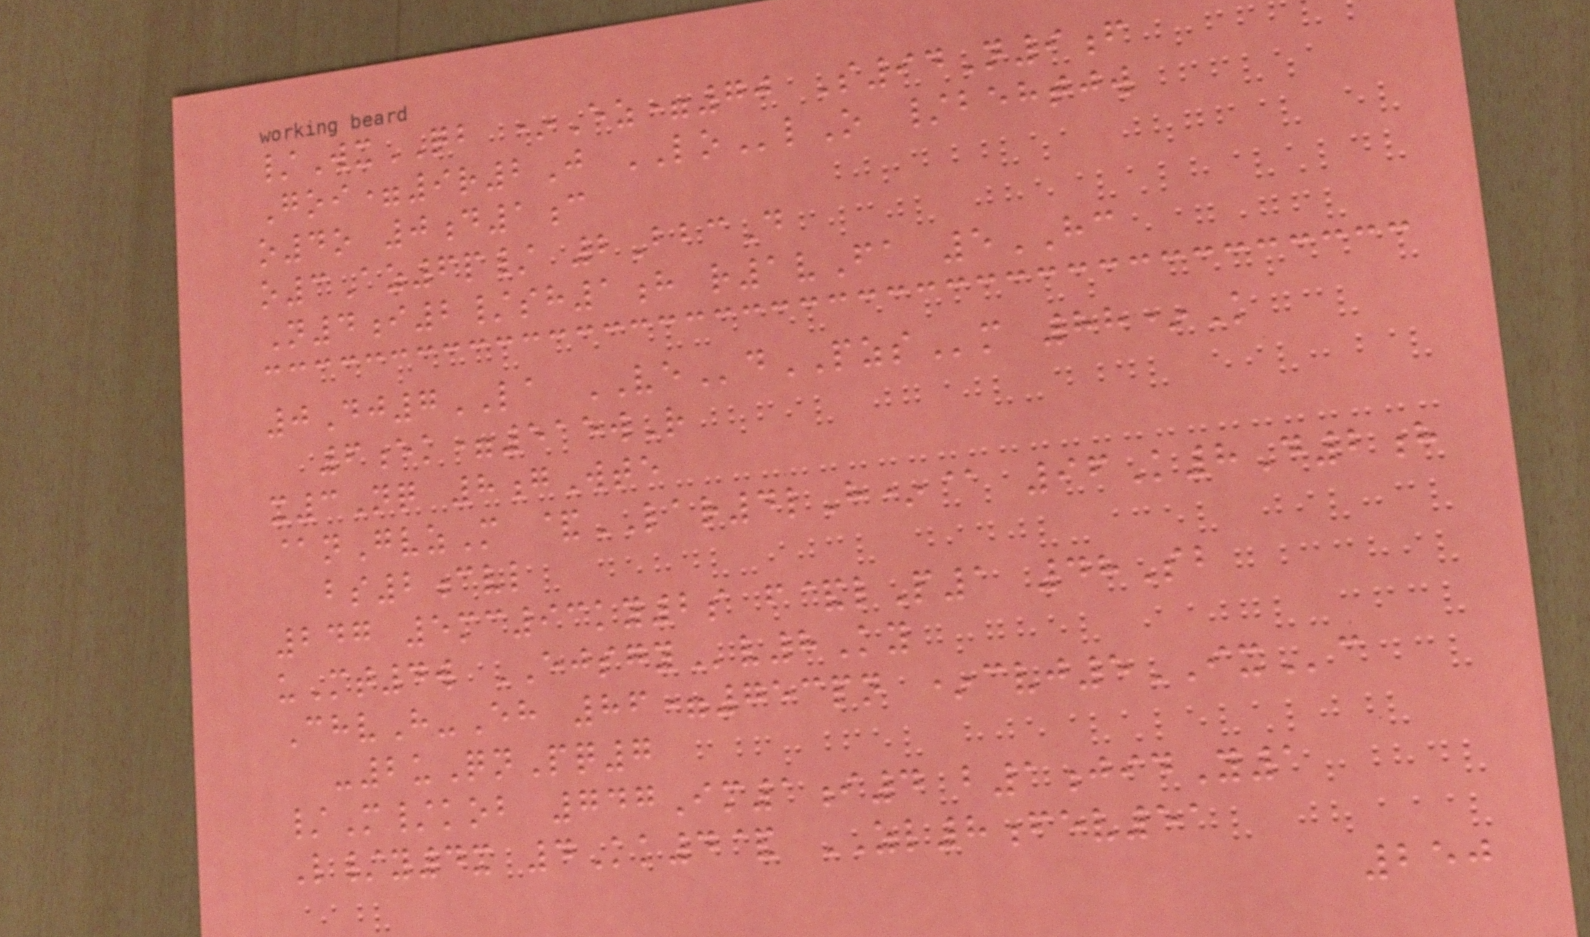/WxQB *Ez=70 S94N9f
Goi=9r2J LOlO /behtjw
o4o 0d1c
o3Az6p/ 2BbcD
N4i2/sh1h r1vFa 5HC
0Dj7LA VEdPZSm 88*K
6ek=515wR
x3Nq 8gWte
@nGvzM &LAR4lH*@ 96K8D2h
bs2cvl
247 5mc93ky2s f&lP1 48Sb
uMt4w EJSGYv8Ky
ChvH-Eh 86=753pn *cvj5IXc
-2uQnPq7
/M/kob 747Im1i4 b1jidY1
L/y4x 4Kk4& ZL8fev51
250
